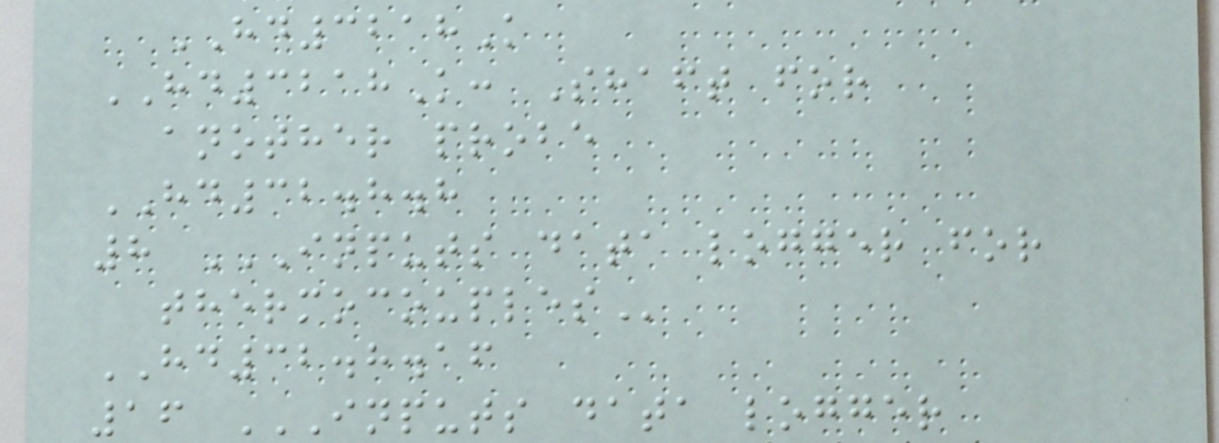HD3218K
HD3218K: Shaft for
another probe
HD32.8.8
8 INPUTS DATA LOGGER FOR
THERMOCOUPLES
HD32.8.16
16 INPUTS DATA LOGGER
